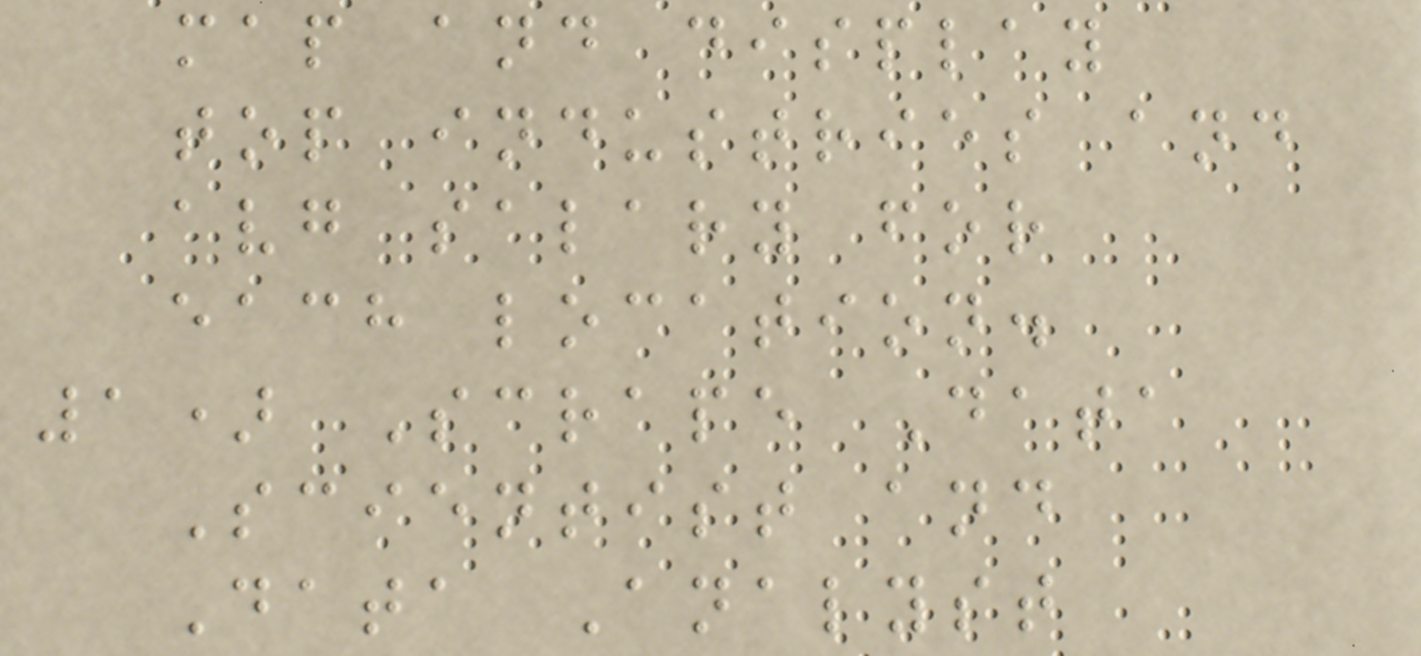map and display
top industries and
avg salary for
each location.
1) Scrape Data
Scientist and
Data Analyst
